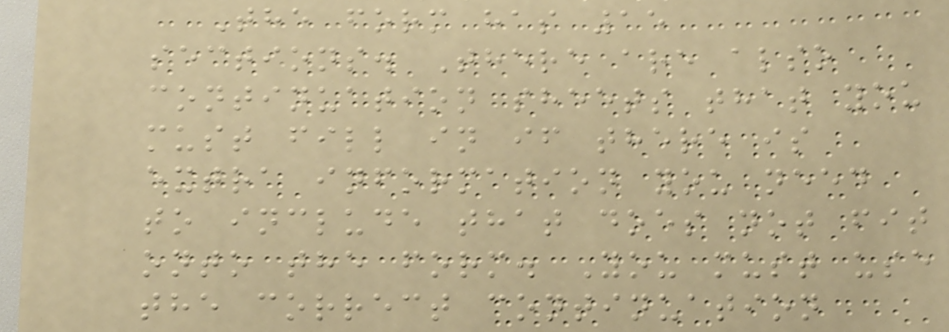The form has 15
sections. There are also
continuation sheets that you
must fill in if there is
extra information you need
to include that does not fit
onto the form. You must use
the correct continuation
